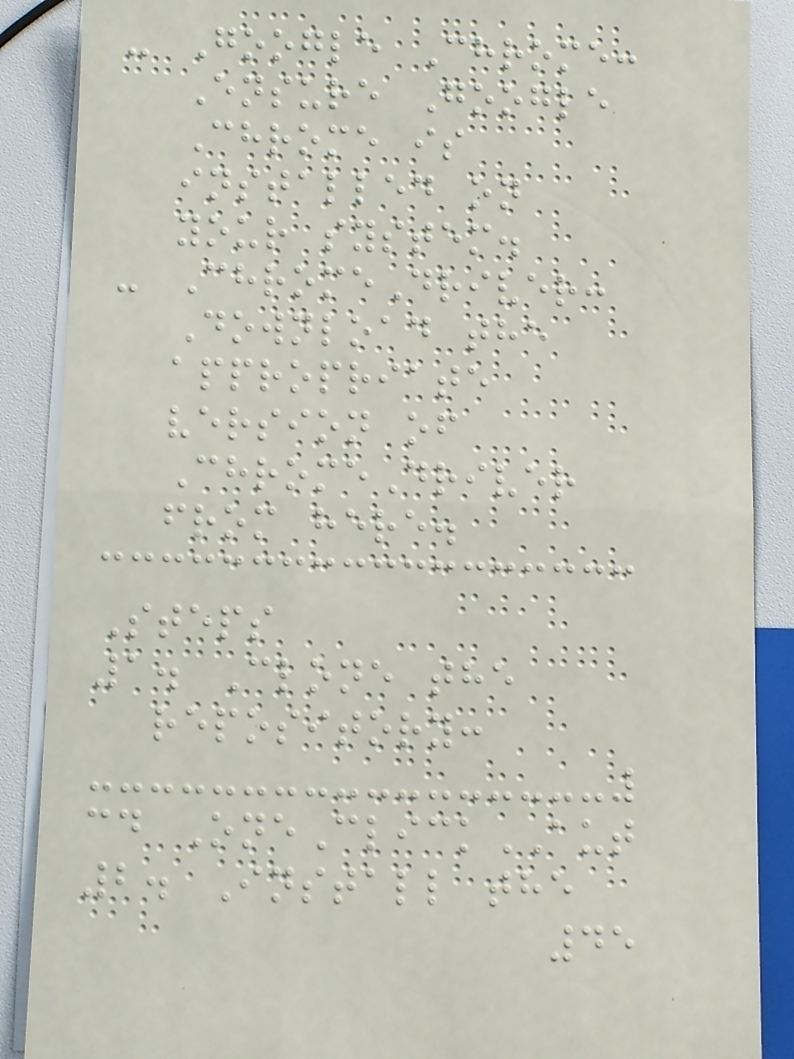- Google Chrome:
Ensure Google
Chrome is
installed on
your system.
- ChromeDriver:
Download the
appropriate
version of
ChromeDriver
from here.
Steps
1. Clone the
repository:
cd OneClickAUT
2. Install the
45
